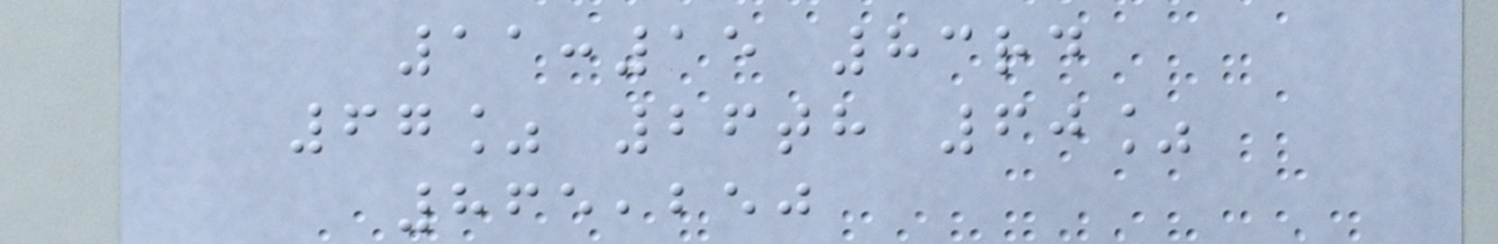11:15 83rd
67% 26th 60%
865,250
